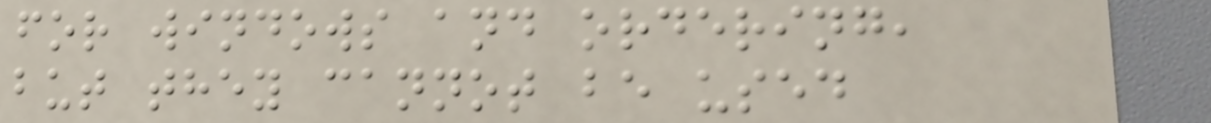for windows and ordering,
but they cannot be used
